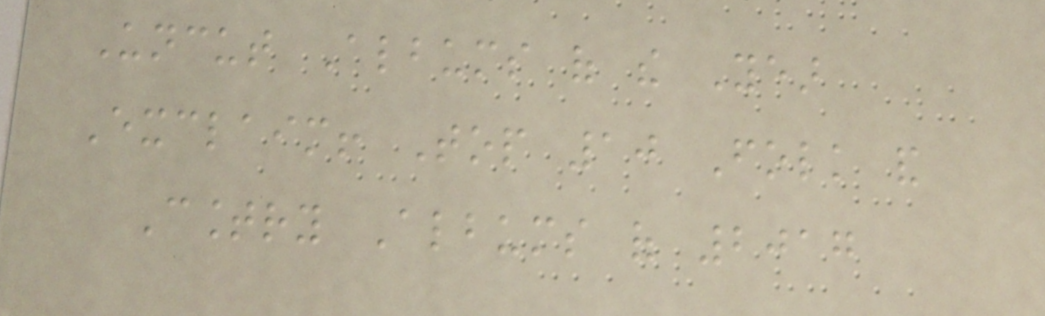Uncut Albums of the Year
Exclaim! Top 10 Folk and
Country Albums of 2017
